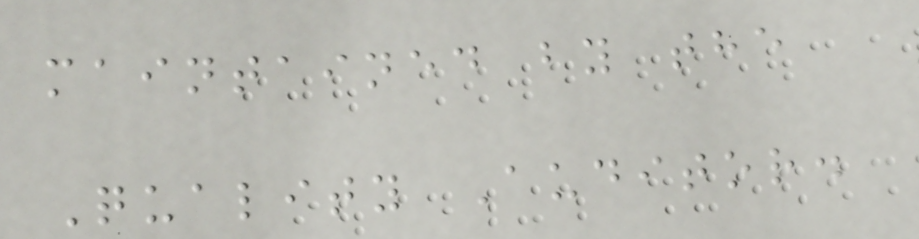maintained by the
Quality Auditor.
